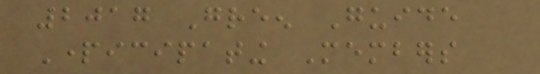2017 Green Guide
Participating Members
